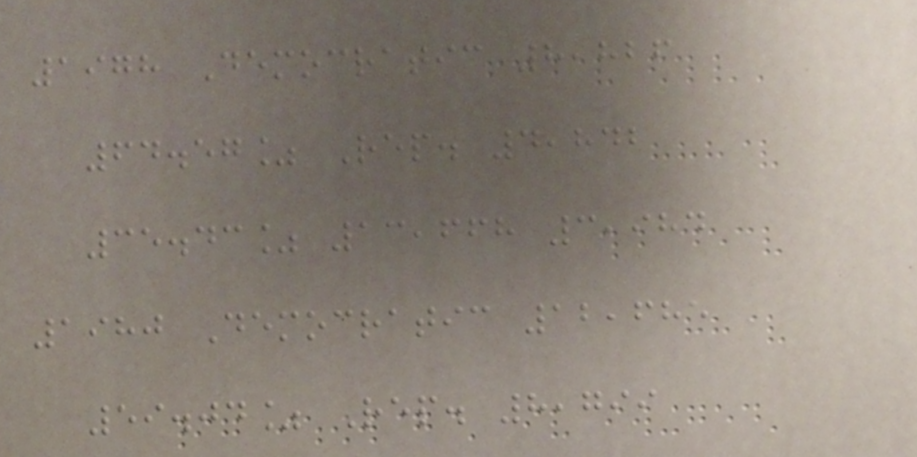1978 Democratic 8,826
64.57% Rep. 4,842
35.43% 13,668 3,984
1980 Democratic 12,685
59.04% Rep. 8,799
